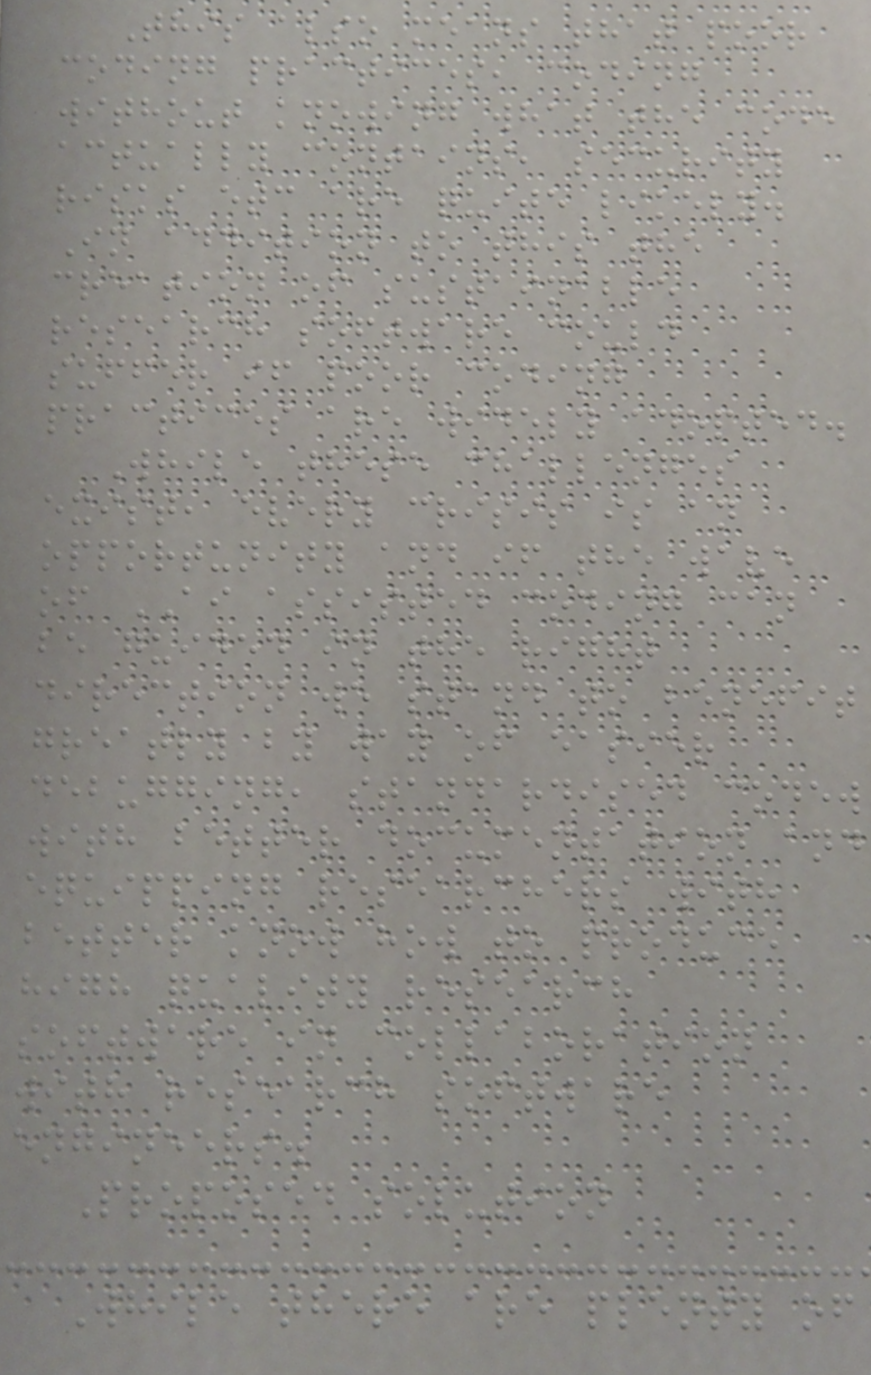This also means that poor
coding practices, coding
without knowing what the code
actually contains, security
risks etc are quite likely.
In addition to this the
creation of sustainable
research software could
suffer if poor coding
practices are widely adopted.
While these challenges
exist, every crisis is an
opportunity and if the wave
of AI assisted coding can
be guided in the right
direction we stand to benefit
greatly by way of easier
debugging, standardised codew
with better documentation and
equipping researchers with
better know how to produce
high quality research
software in collaboration
with research software
engineers.
Proposed solution
While there are plenty of
